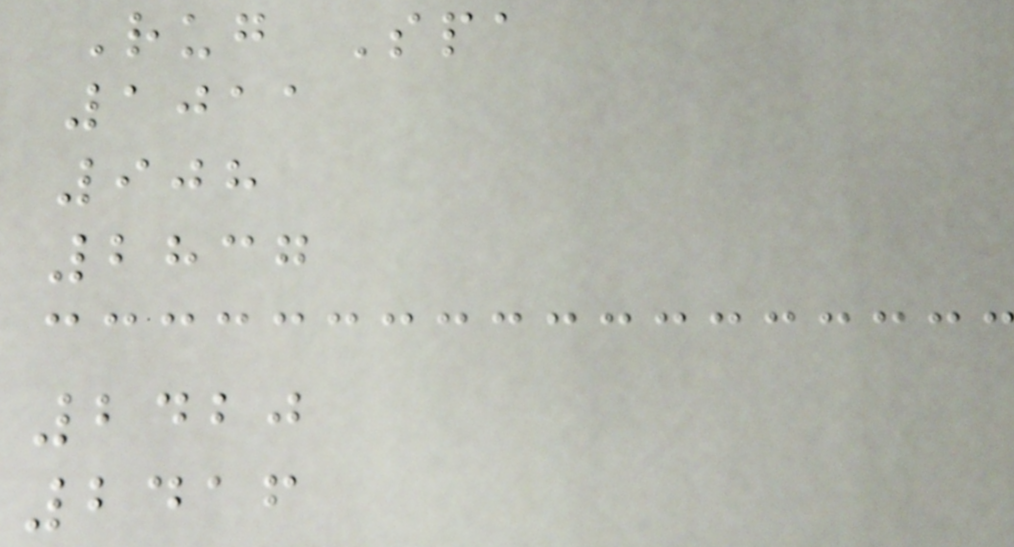Rug Spa
1011
908
2837
2420
2416
